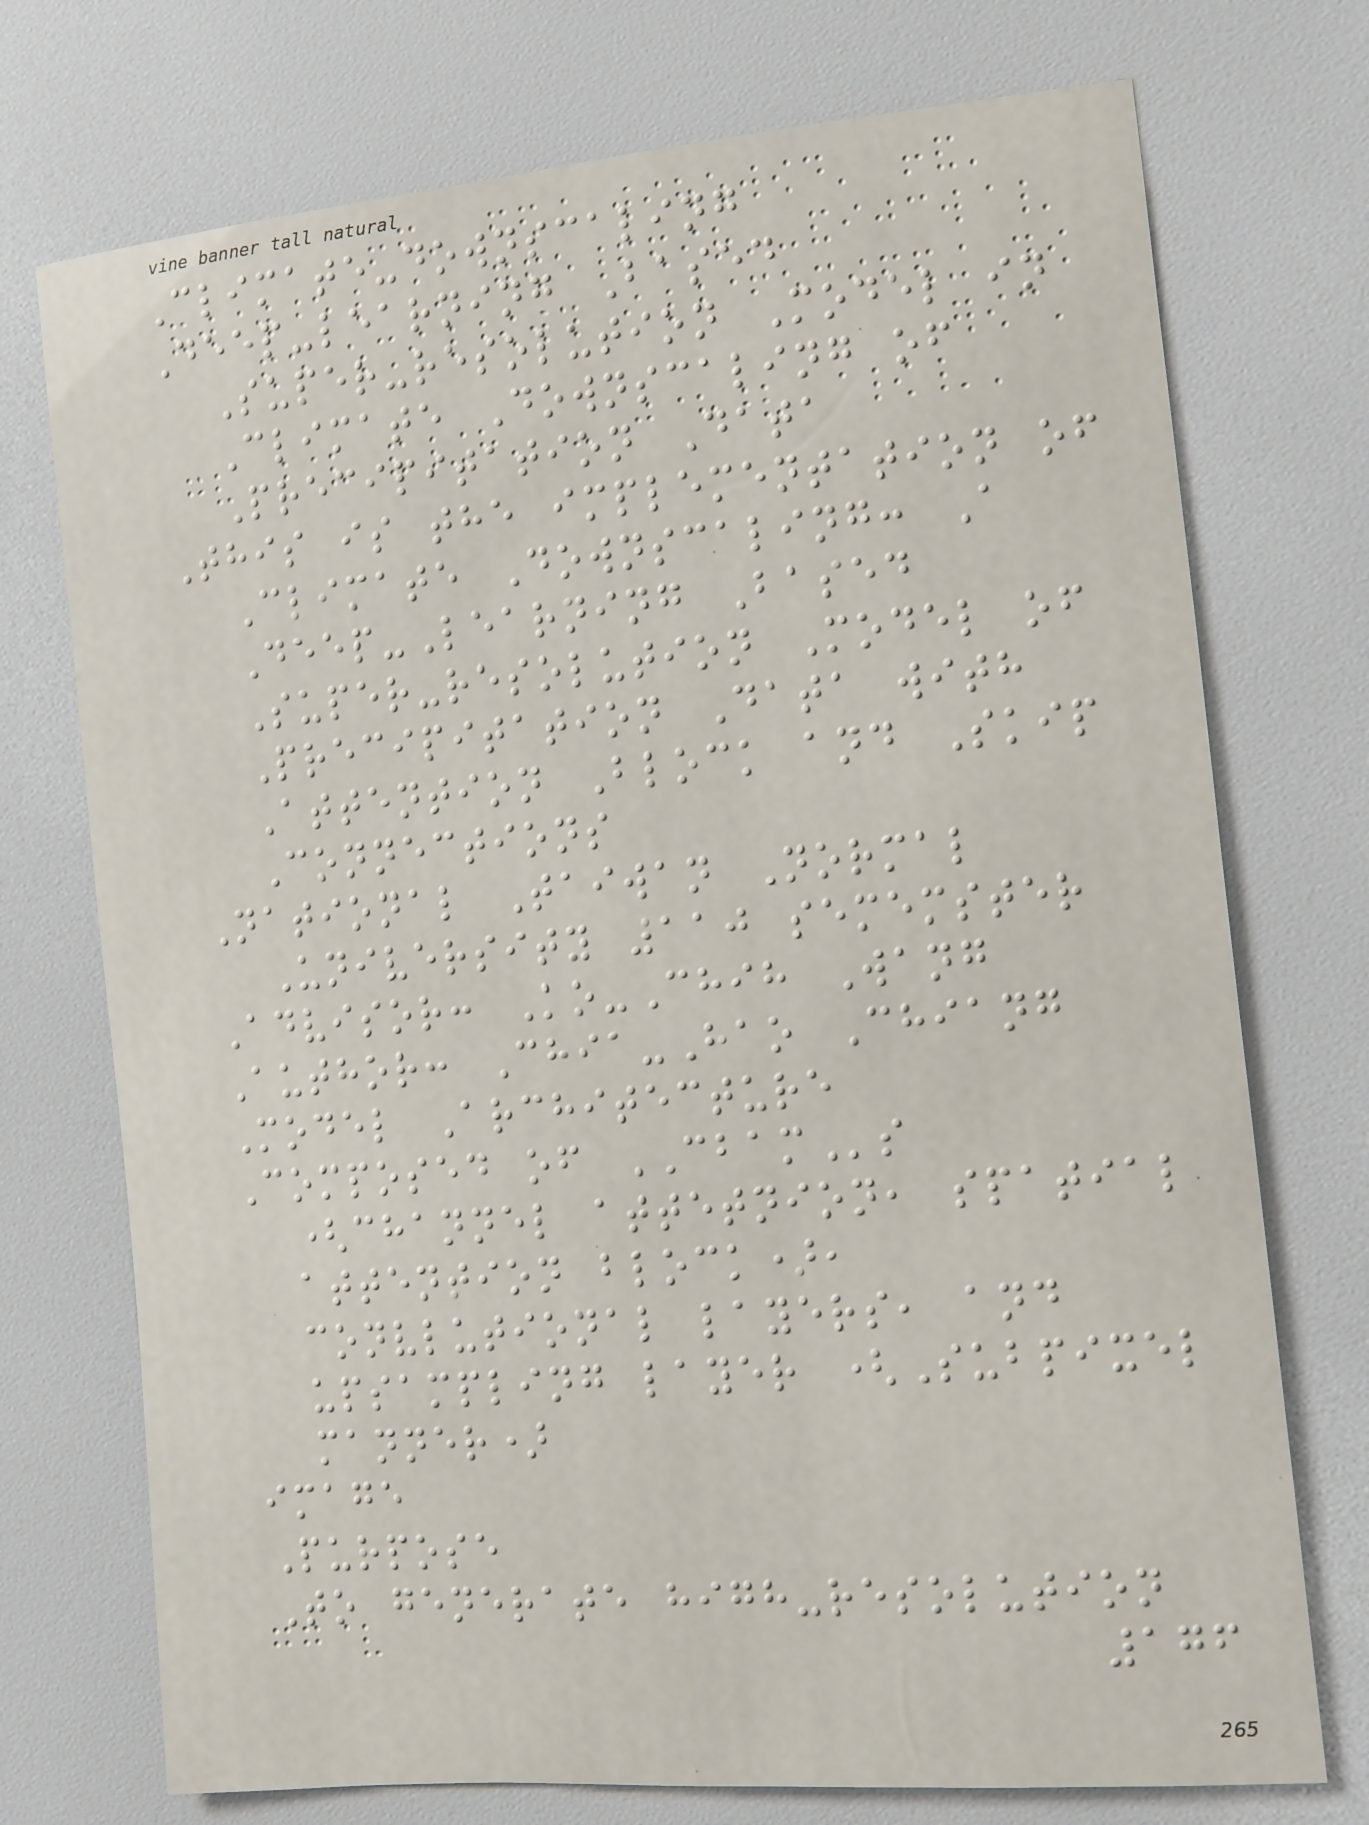Climate-downscaling
Deep-learning Based
Super-resolution Model in
Climate Downscaling of
Precipitation Data
This is the implementation of
Climate Downscaling: A
Deep-Learning Based
Super-resolution Model of
Precipitation Data with
Attention Block and Skip
Connections
National Taiwan Normal
University 110 sememster
Advisor: Ko-Chih Wang
Author: Chia-Hao Chiang
Model Architecture
Composed of CBAMs
(channel attetnion, spatial
attention block),
convlutional layers, and
upsampling layer (Subpixel
manner)
image
Purpose
To generate high-resolution
176
